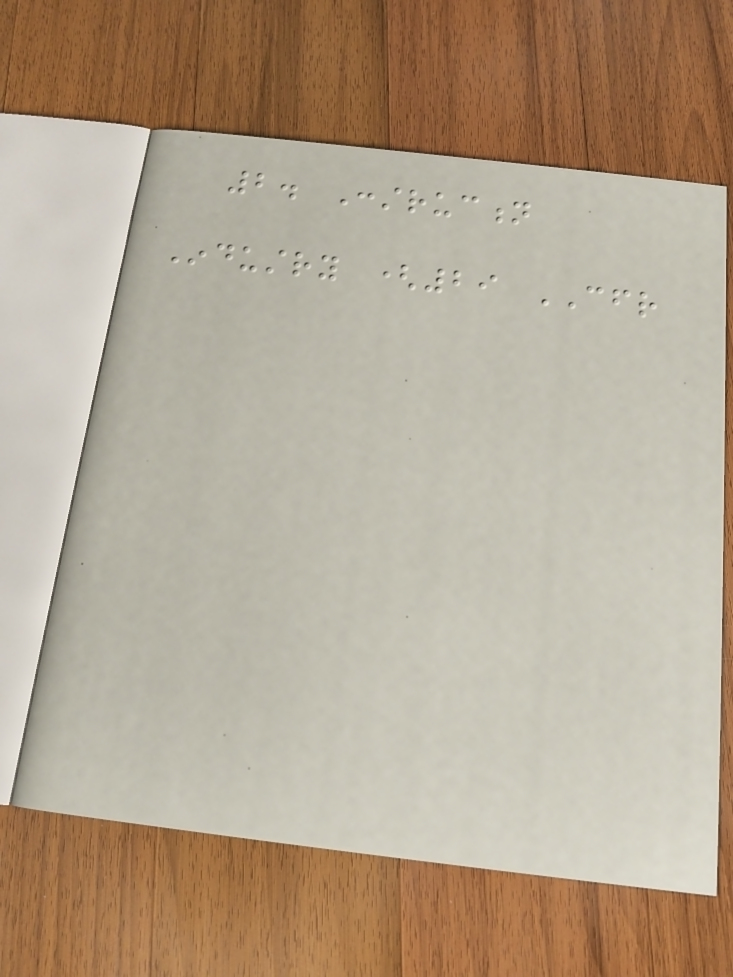2. Construction
Industry (29 CFR
